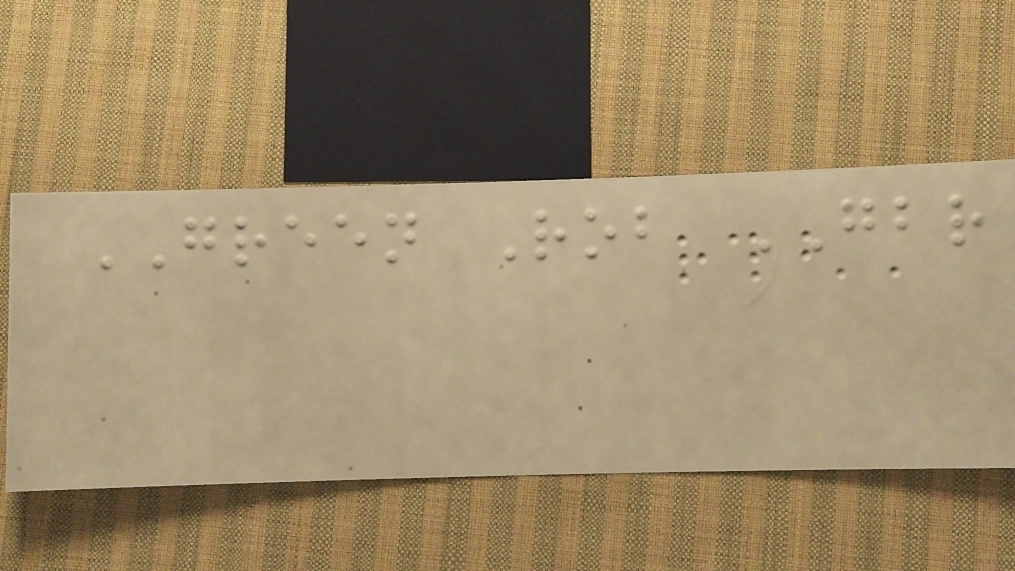GREEN Rob GBR
